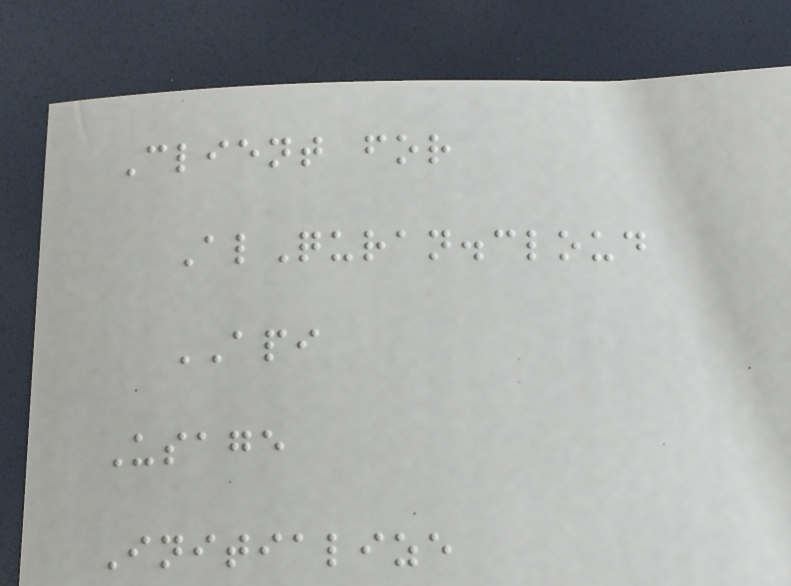Client for
AlQuran.cloud
API
Usage
Initialize
